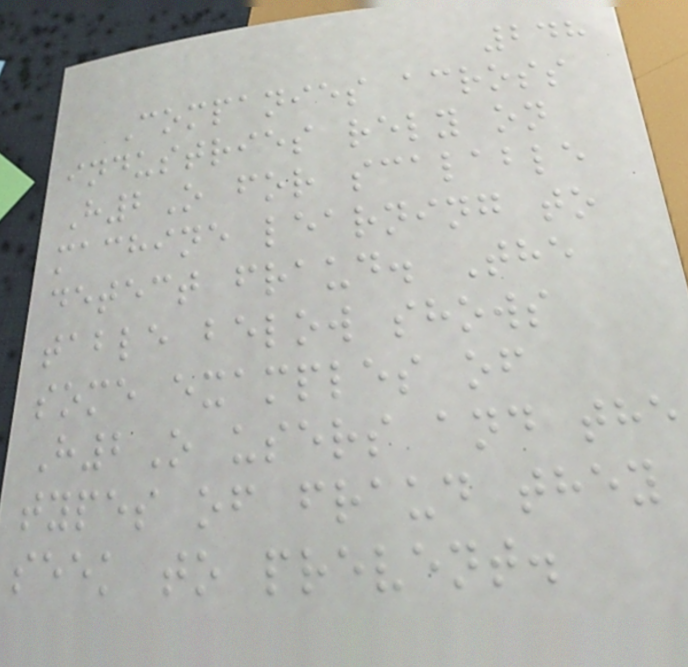248
Companies across
industries rely on
H2O for scalable
machine learning to
detect fraud. The
table below shows
some examples of
H2O users and the
types of fraud they
seek to prevent.
